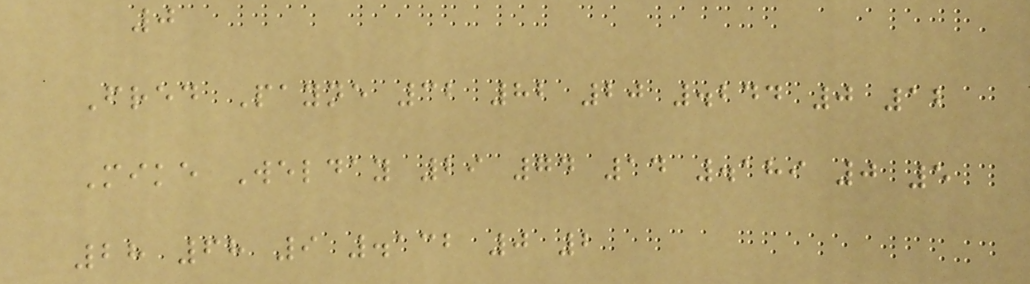0
Fred Payne 32 82 20 .244 0 12
Mike Welday 29 74 14 .189 0 5
28 68 9 .132 0 2
